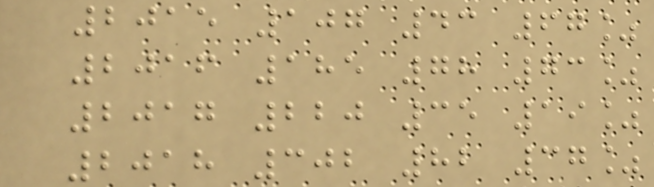2015 107 43 67%
2016 185 78 73%
2017 220 35 19%
2018 302 82 37%
